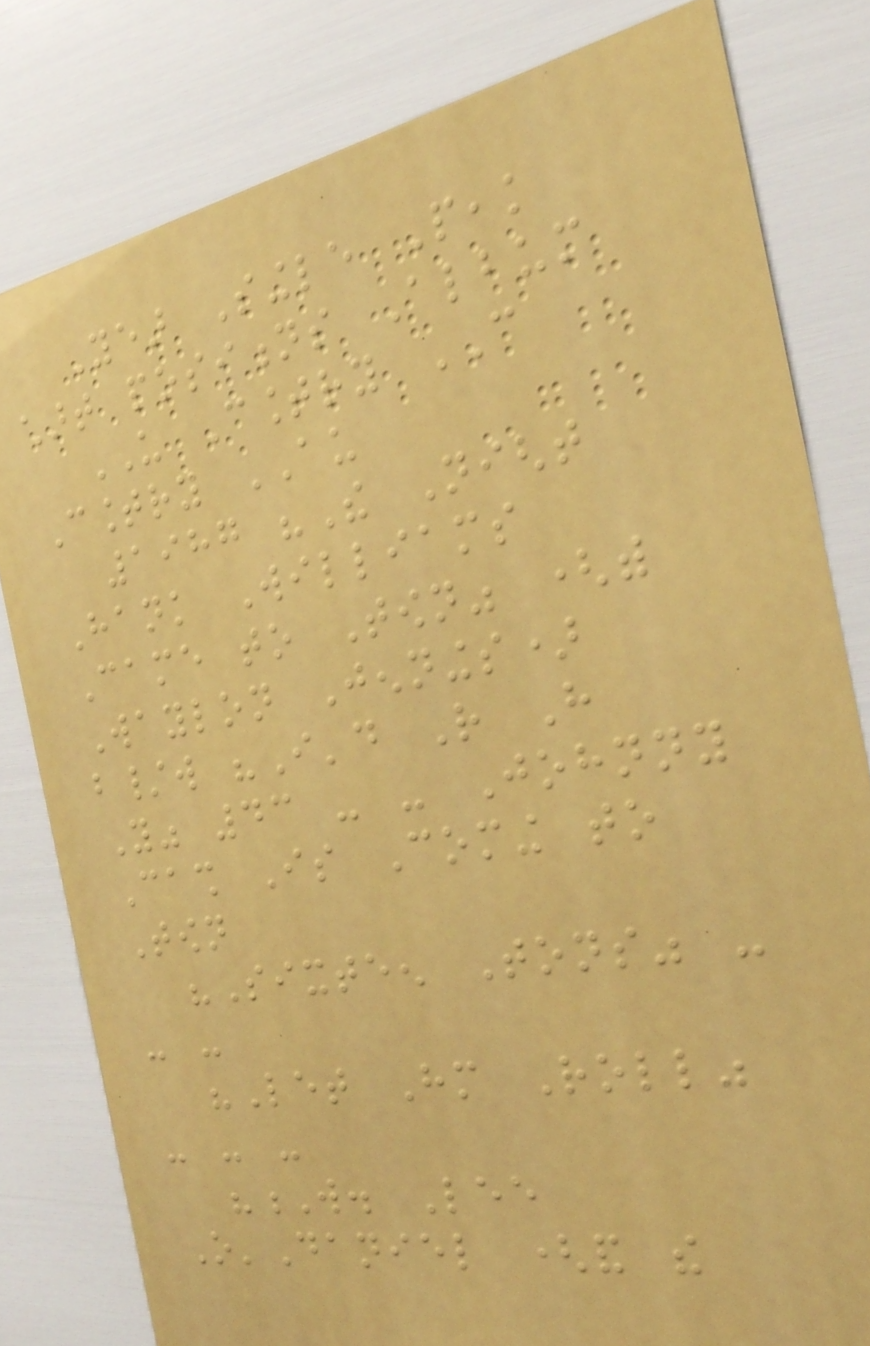Year Single Peak
chart positions Album
US Country CAN
Country AU
1987 "The Night
Hank Williams
Came to Town" (with
Waylon Jennings)
b/w "I'd Rather Have
You" 43 - - Johnny
Cash Is Coming to
Town
"Sixteen Tons" -
- -
"Let Him Roll"
- - -
"W. Lee
O'Daniel (and the
